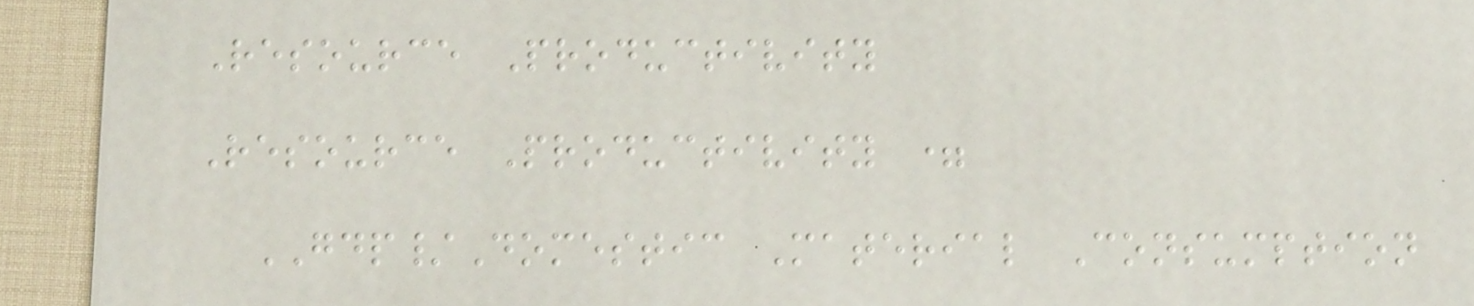Resource Productivity
Resource Productivity =
GDP/Domestic Material Consumption
